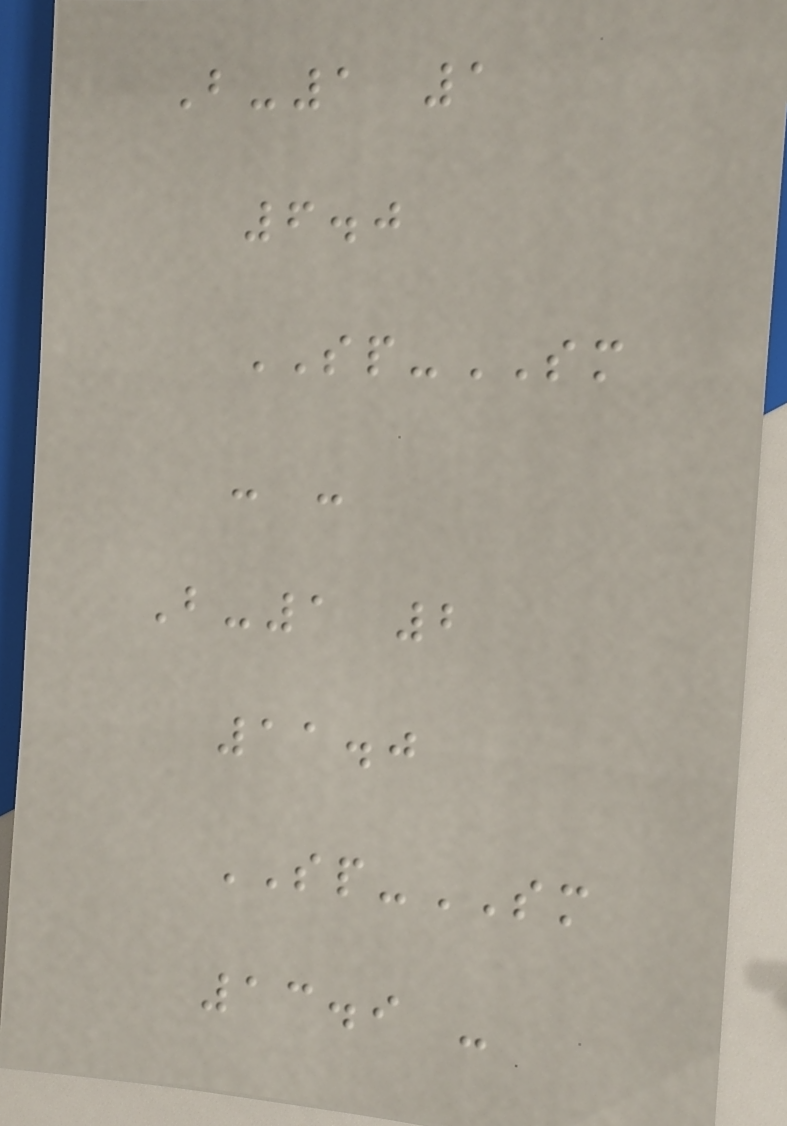B-1 1
6.0
SP-SM
- -
B-1 2
11.0
SP-SM
13.9 -
